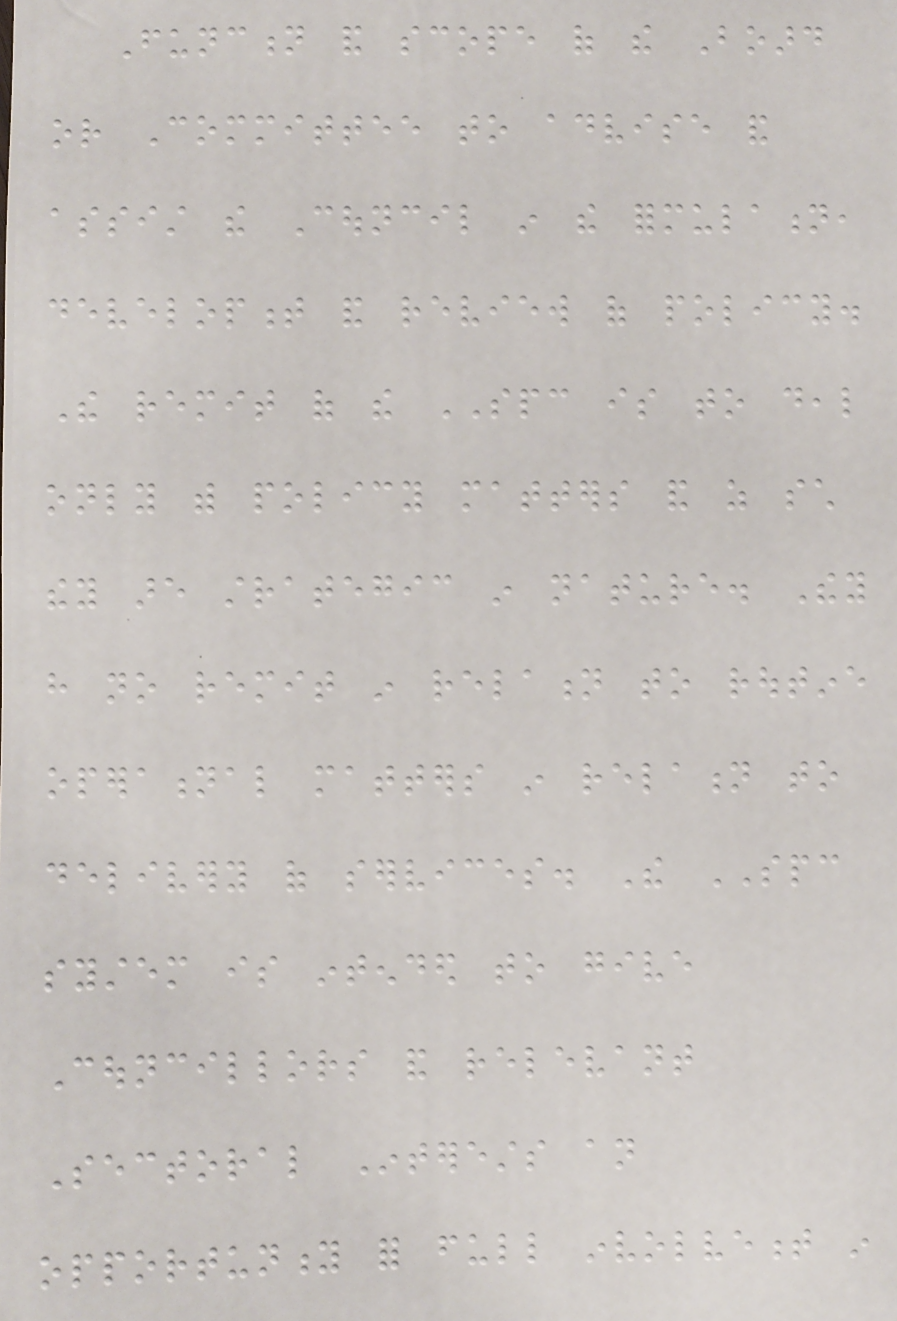Function and scope of the Board
or Committee to advise and
assist the Council in the formulation,
development and review of policy.
The remit of the SPC is to deal
only with policy matters and as such
they are strategic in nature. They
have no remit in relation to routine
operational matters in relation to
delivery of services. The SPC
system is intended to give
Councillors and relevant
Sectoral Interests an
opportunity for full involvement in
